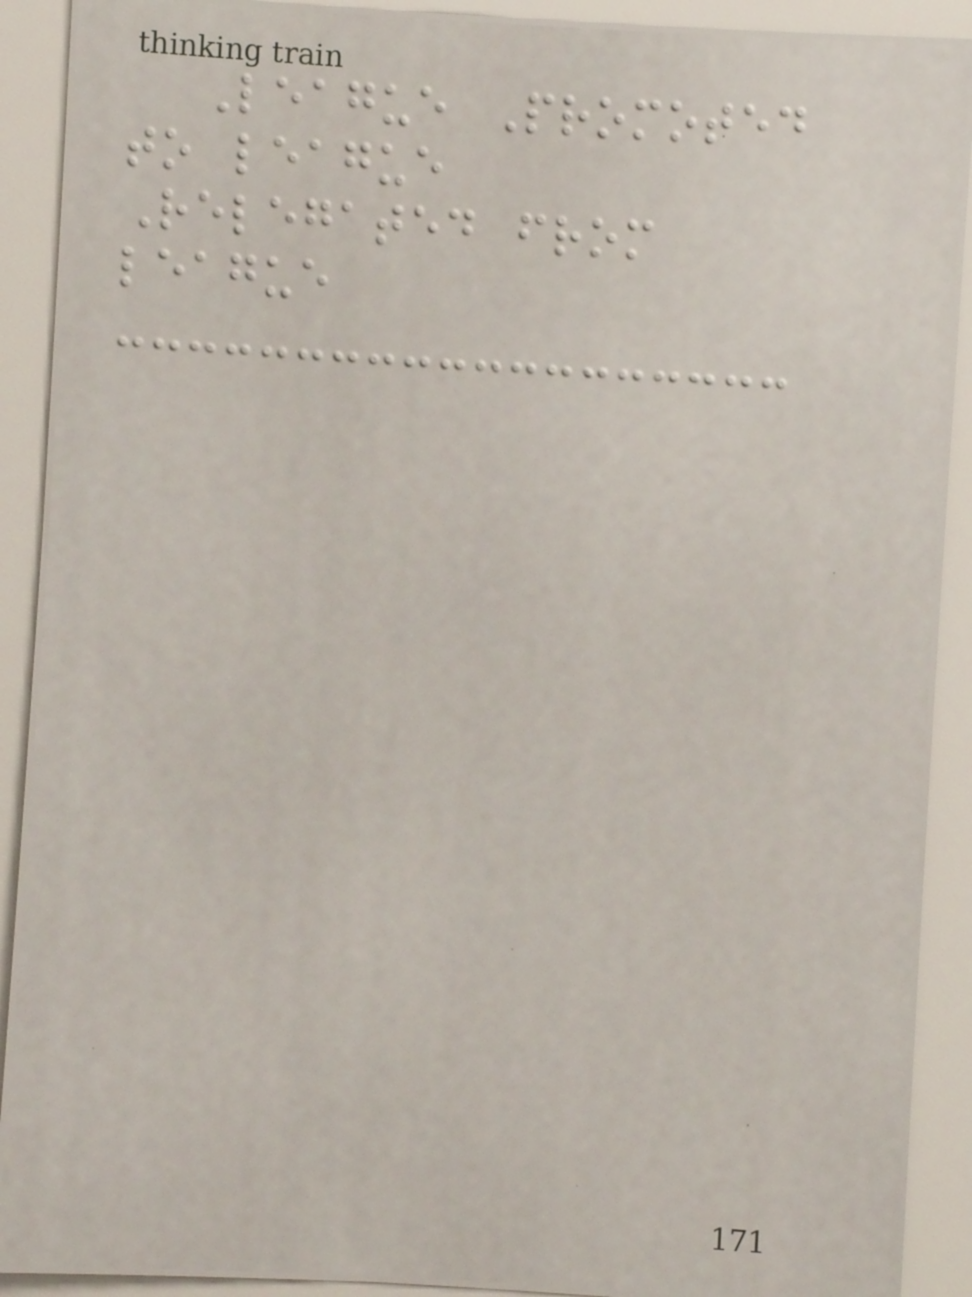League Promoted
to league
Relegated from
league
